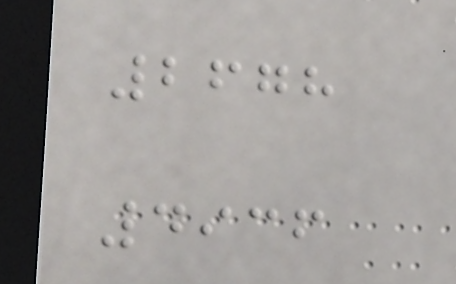2678
4936
